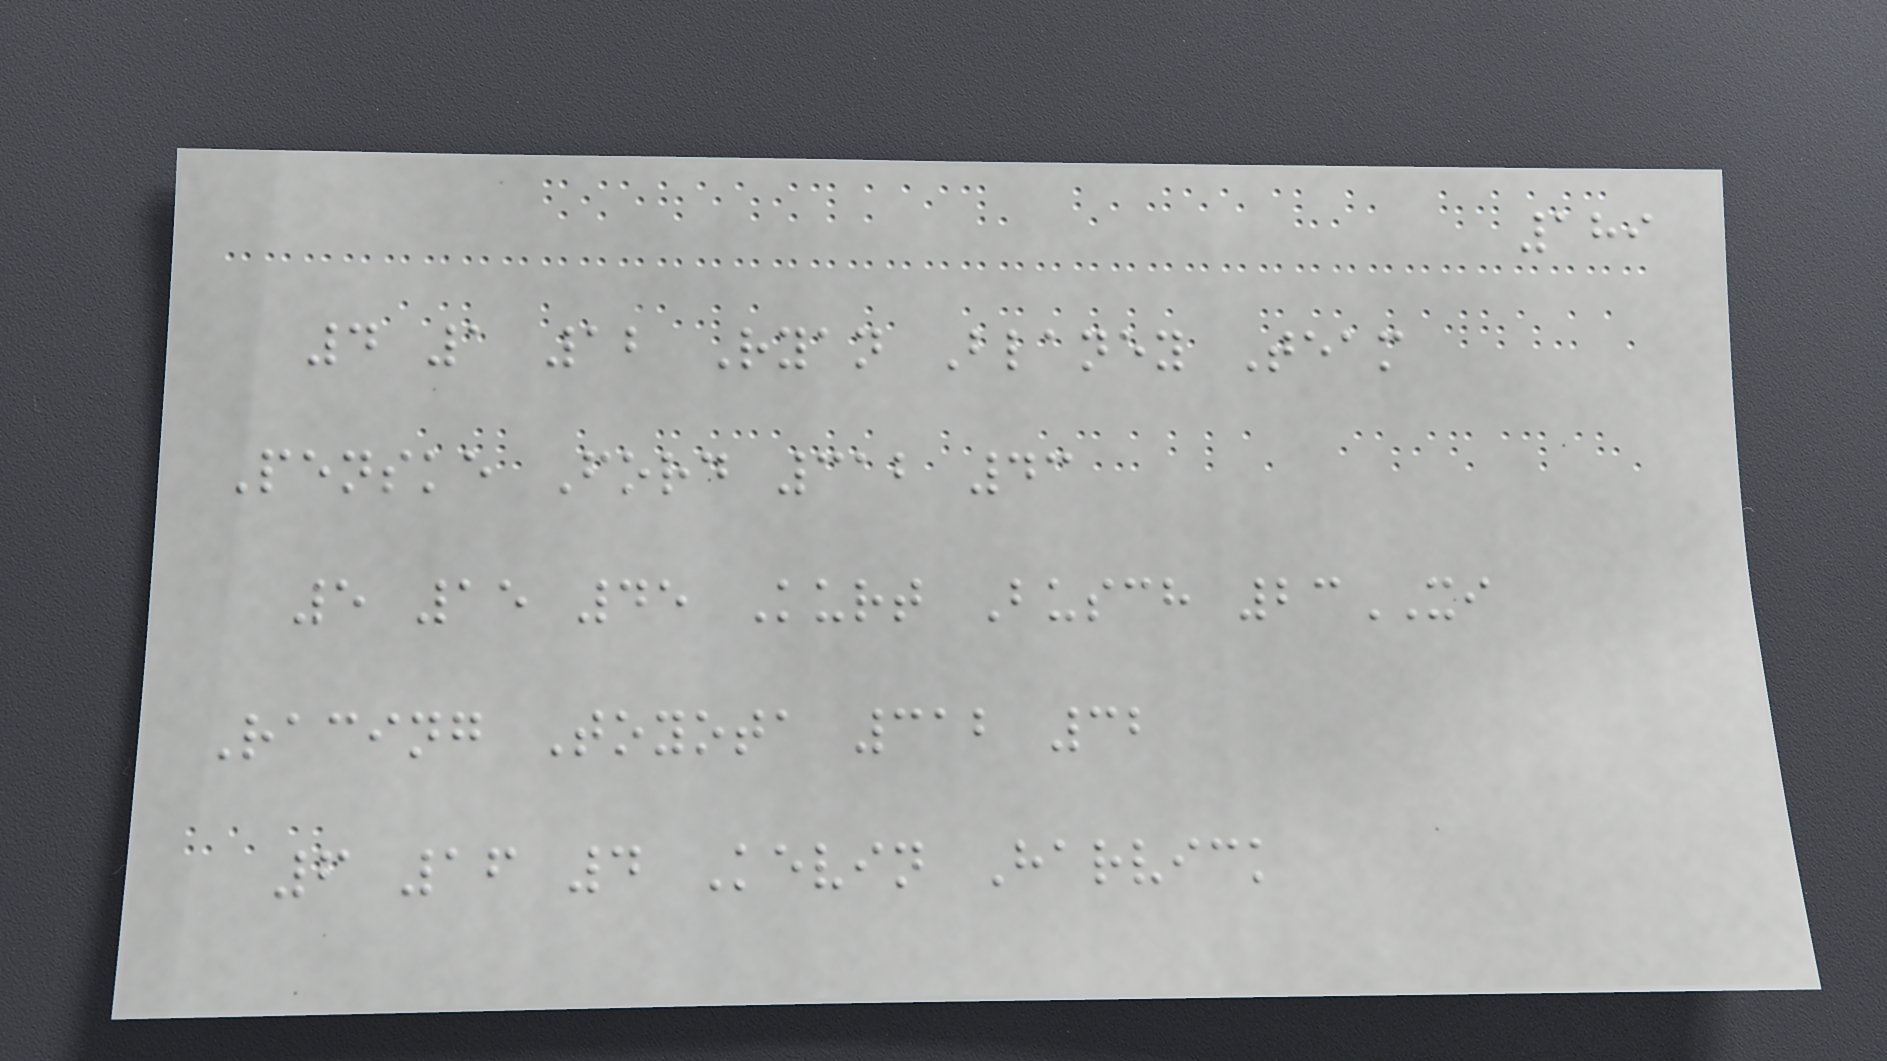189
4 1 12 Ryan Blaney Team
Penske Ford 312 43
5 15 45 Kurt Busch 23XI
Racing Toyota 312 32
6 16 4 Kevin Harvick
